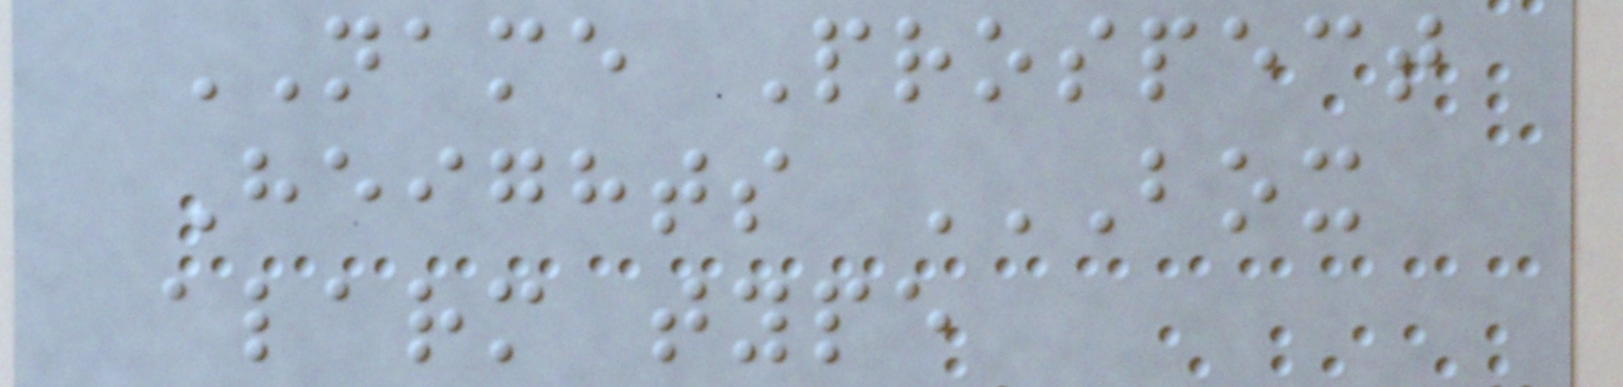NAME Prospect
Heights BOX
ALARM TYPE
